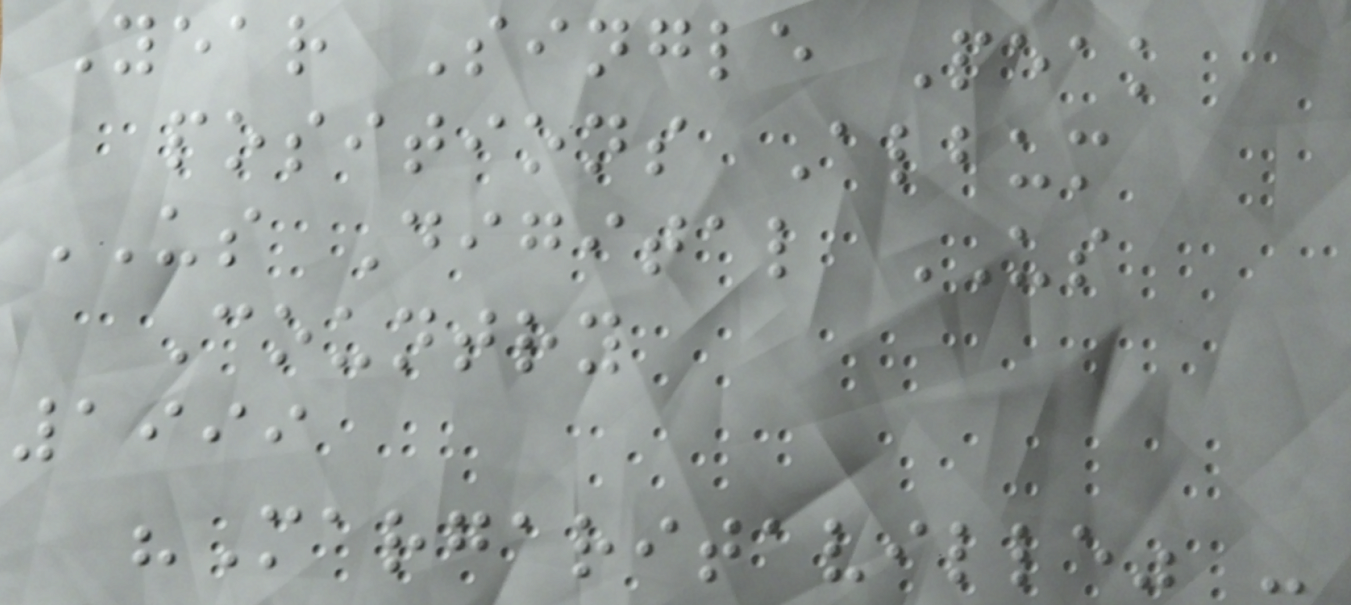Year Single Peak
positions Album
US Digital US
Country
1999
"Margaritaville" -
